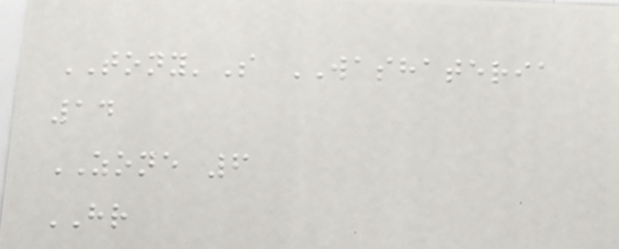TONY'S WASHATERIA
14
ZONE 6
HR
